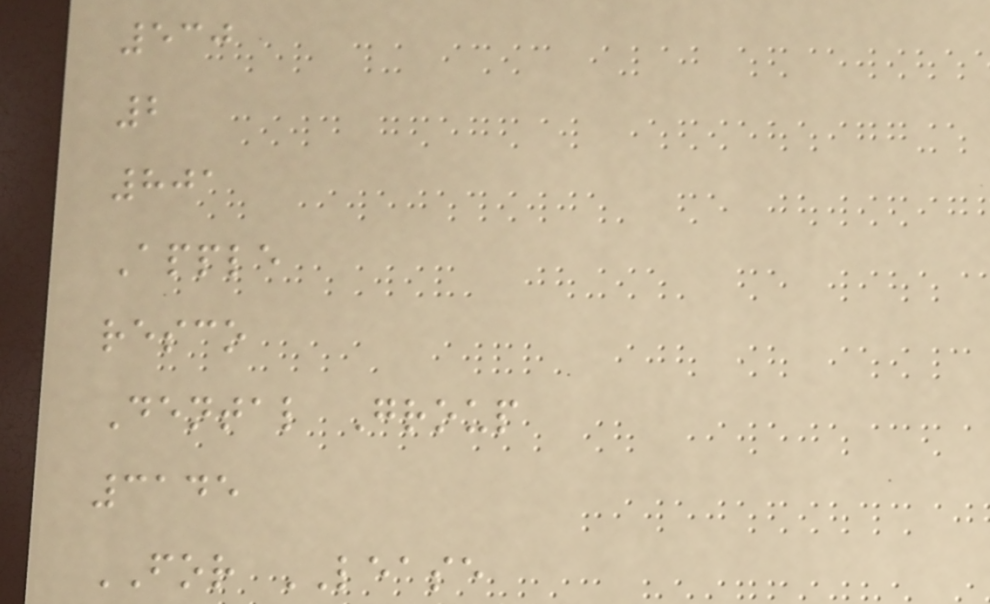530
2
801
Apple
resco
Dental Group
3145
FOR LEASE
